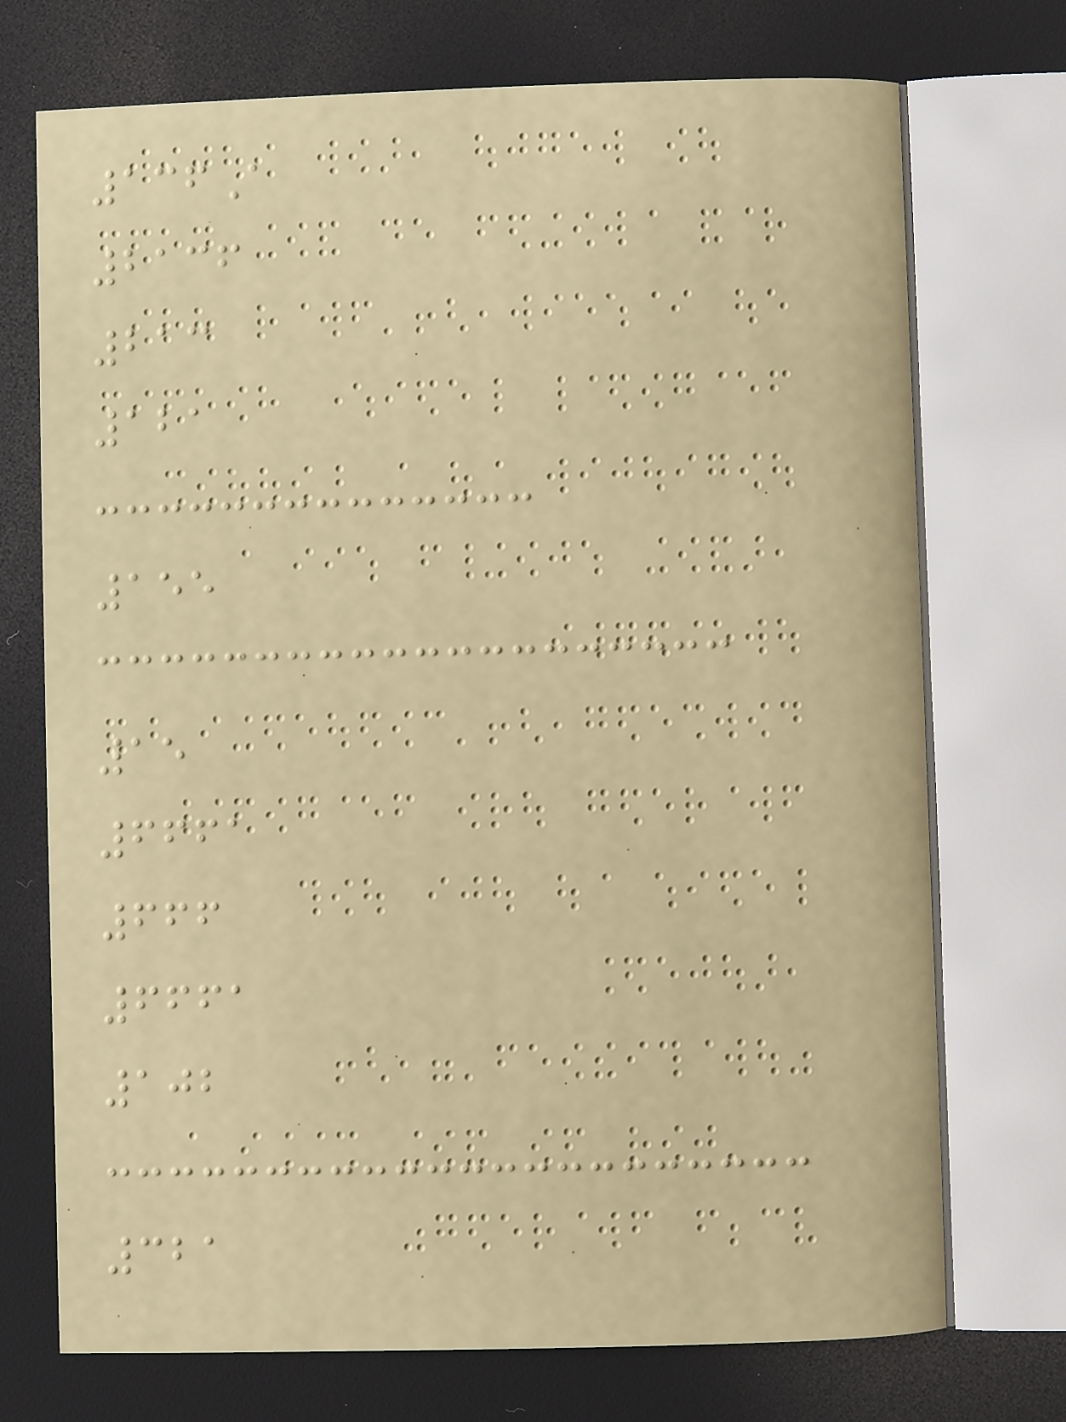136A
2136
213
121
155
15
6661
666
6661
102
321
